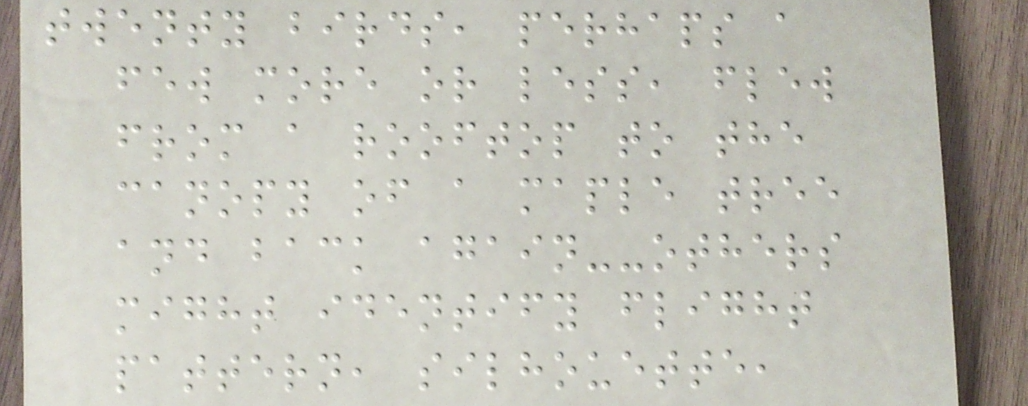twenty birds, perhaps a
few more or less, flew
from a rooftop to the
canopy of a maple tree
and back again--others
might identify flight
pattern, silhouette,
